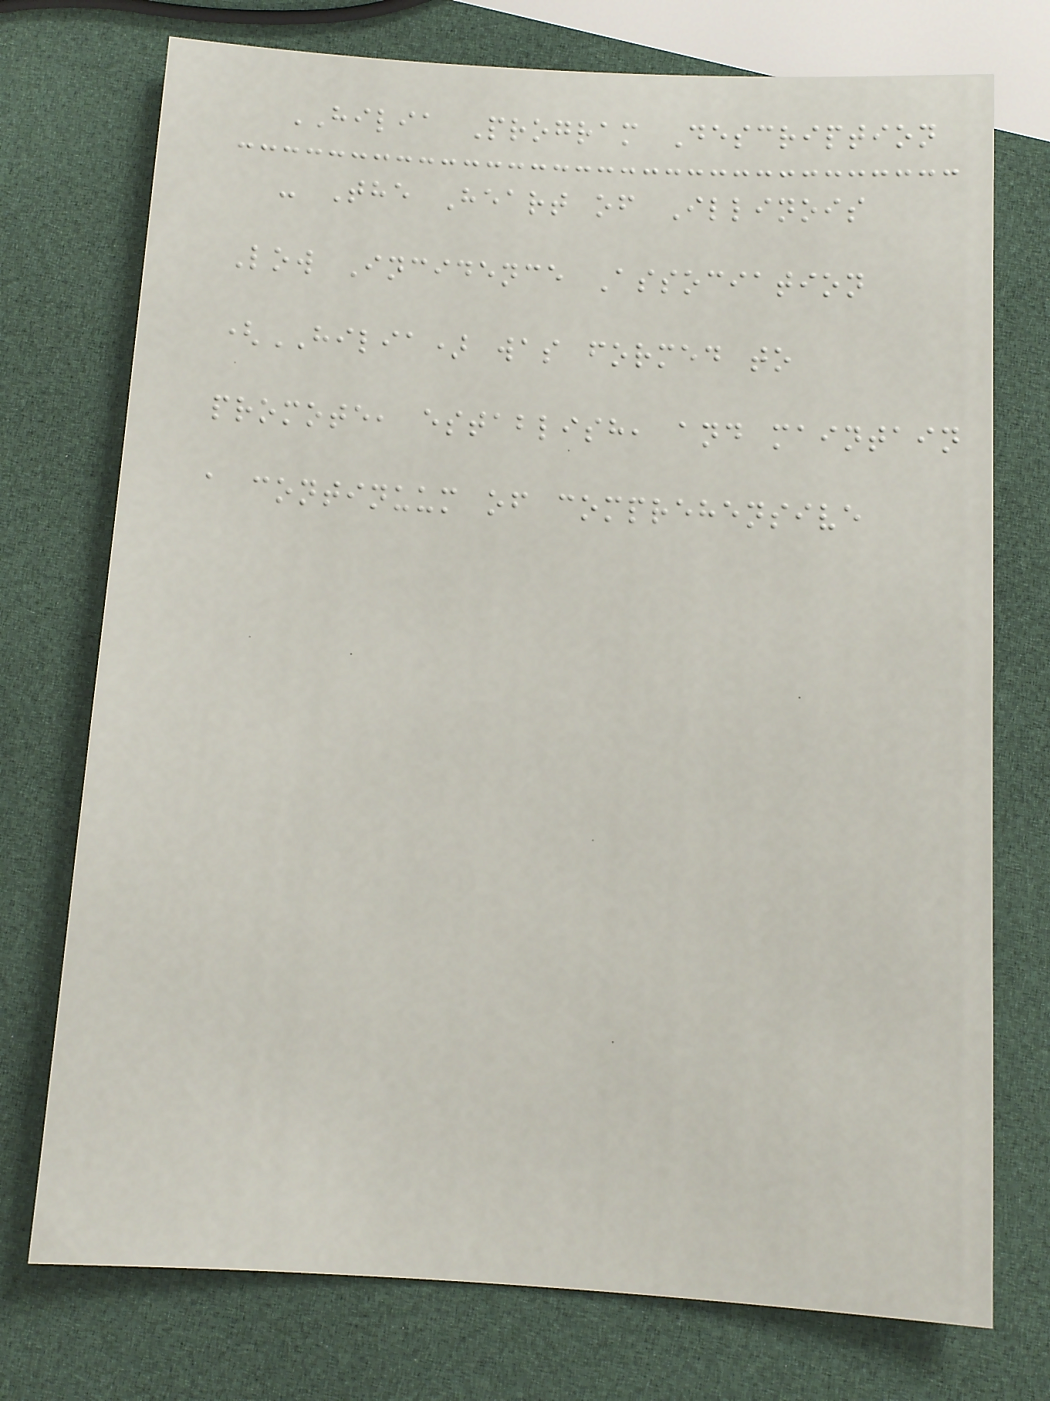HILIA Program Description
- The Heart of Illinois
Low Incidence Association
(HILIA) was formed to
promote, establish, and maintain
a continuum of comprehensive
